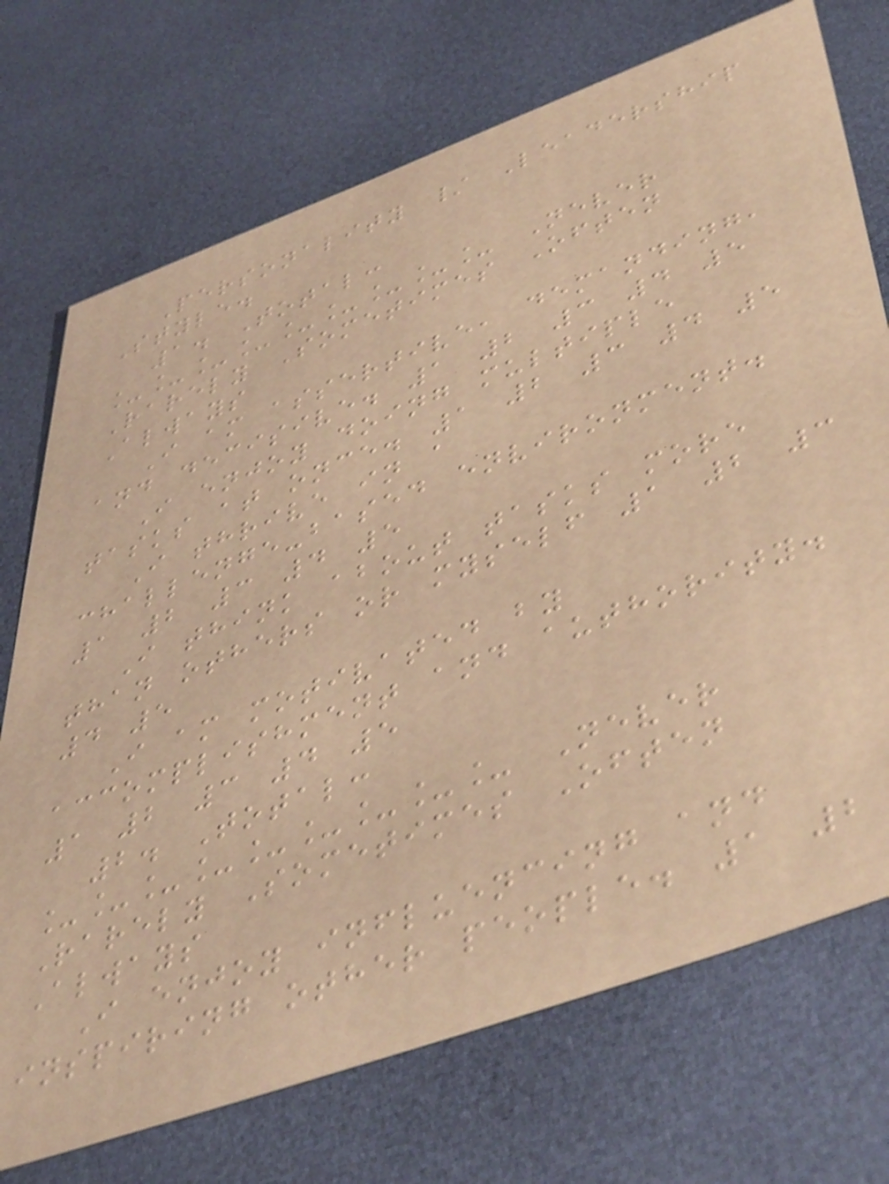Personality / Leadership
Style.
1. Total:
_________ Never
Rarely Sometimes Often
Always
I am assertive, demanding,
and decisive. 1 2 3 4 5
I enjoy doing multiple
tasks at once. 1 2 3 4 5
I thrive in a
challenge-based environment.
1 2 3 4 5
I think about tasks more
than others or myself 1 2 3
4 5
I am motivated by
accomplishment and authority.
1 2 3 4 5
2. Total:
_________ Never
Rarely Sometimes Often
Always
I enjoy influencing and
inspiring other people. 1 2
